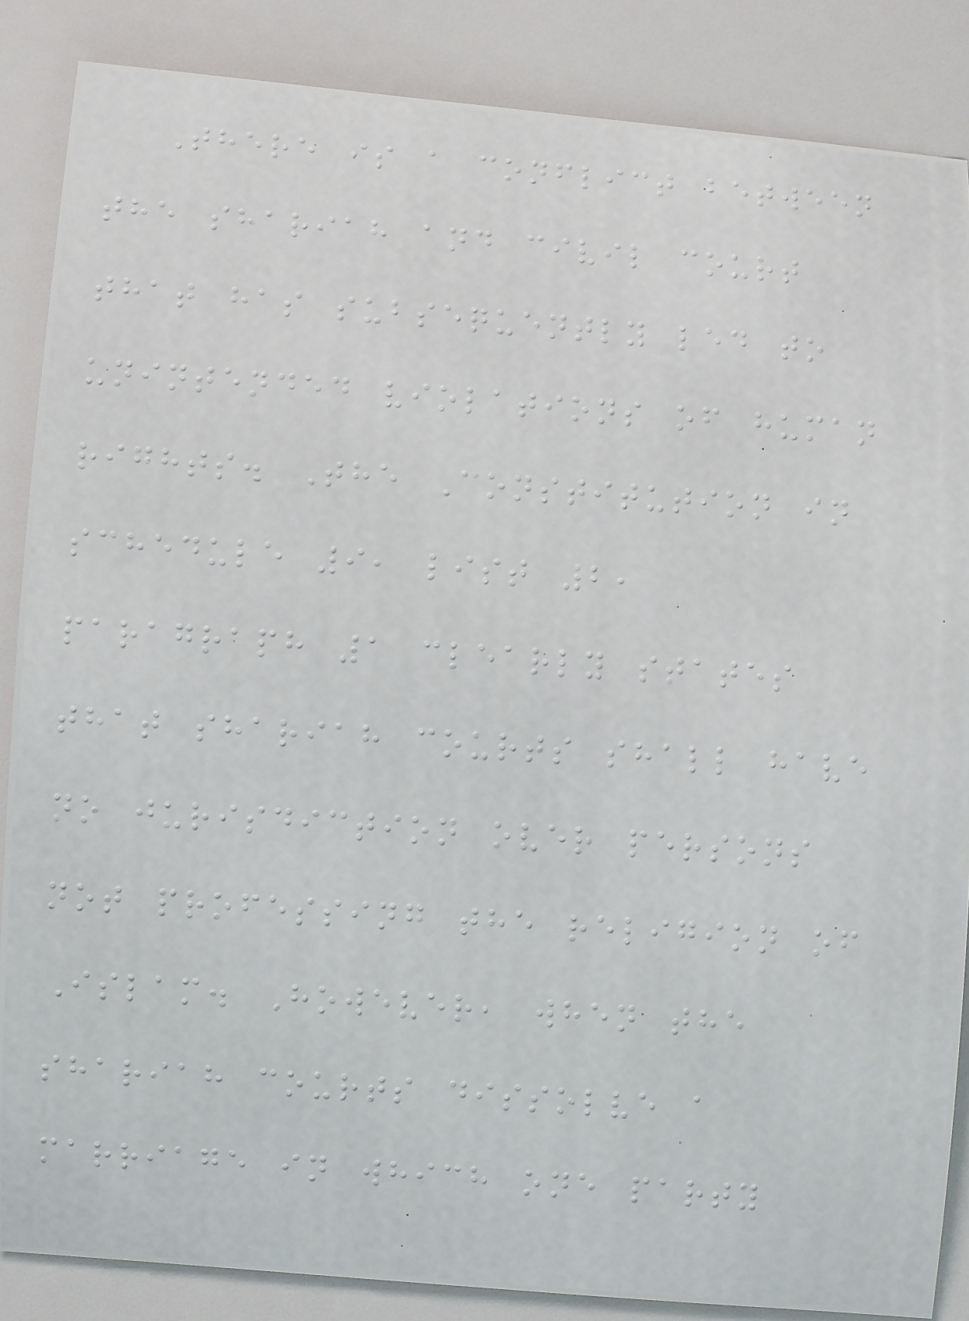There is a conflict between
the shariah and civil court
that has subsequently led to
unintended violations of human
rights. The Constitution in
schedule 9, list 2,
paragraph 1 clearly states
that shariah courts shall have
no jurisdiction over persons
not professing the religion of
Islam. However, when the
shariah courts dissolve a
marriage in which one party
